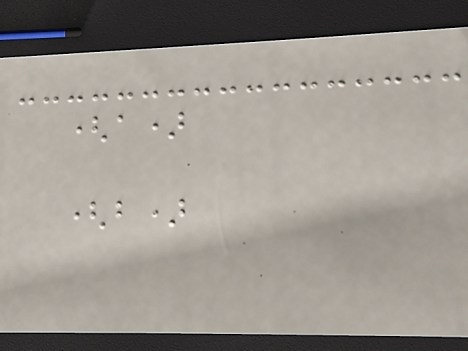(a)
(b)
